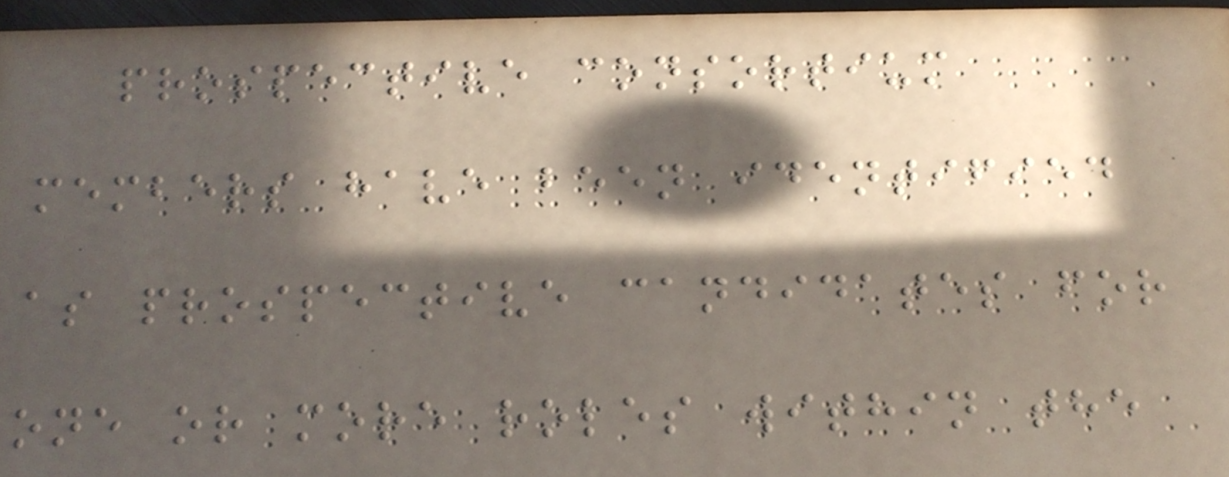prospective consortium
members have been identified
as prospective candidates for
one or more roles within the
